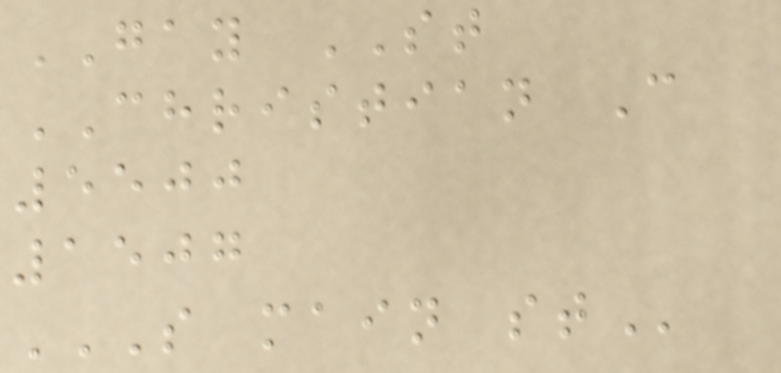GAY ST
CHRISTIAN C
5500
1507
S MAIN ST
